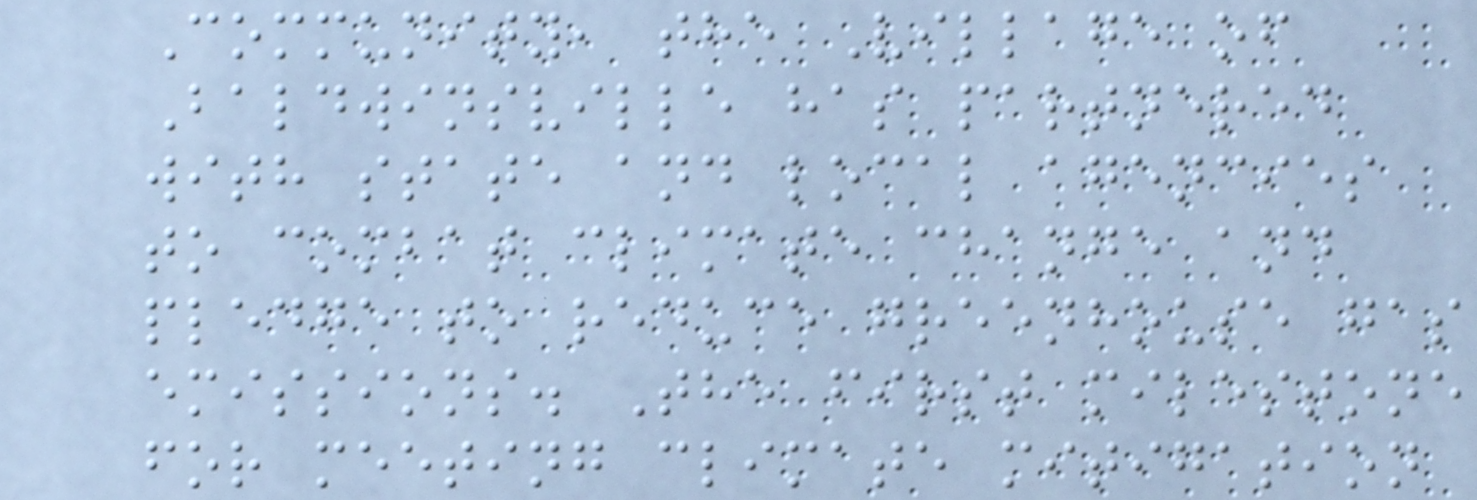Community, the Village of
Baldwinsville has partnered
with state and local agencies
to combat climate change and
pledge to reduce greenhouse gas
emissions. The first milestone
for meeting climate mitigation
